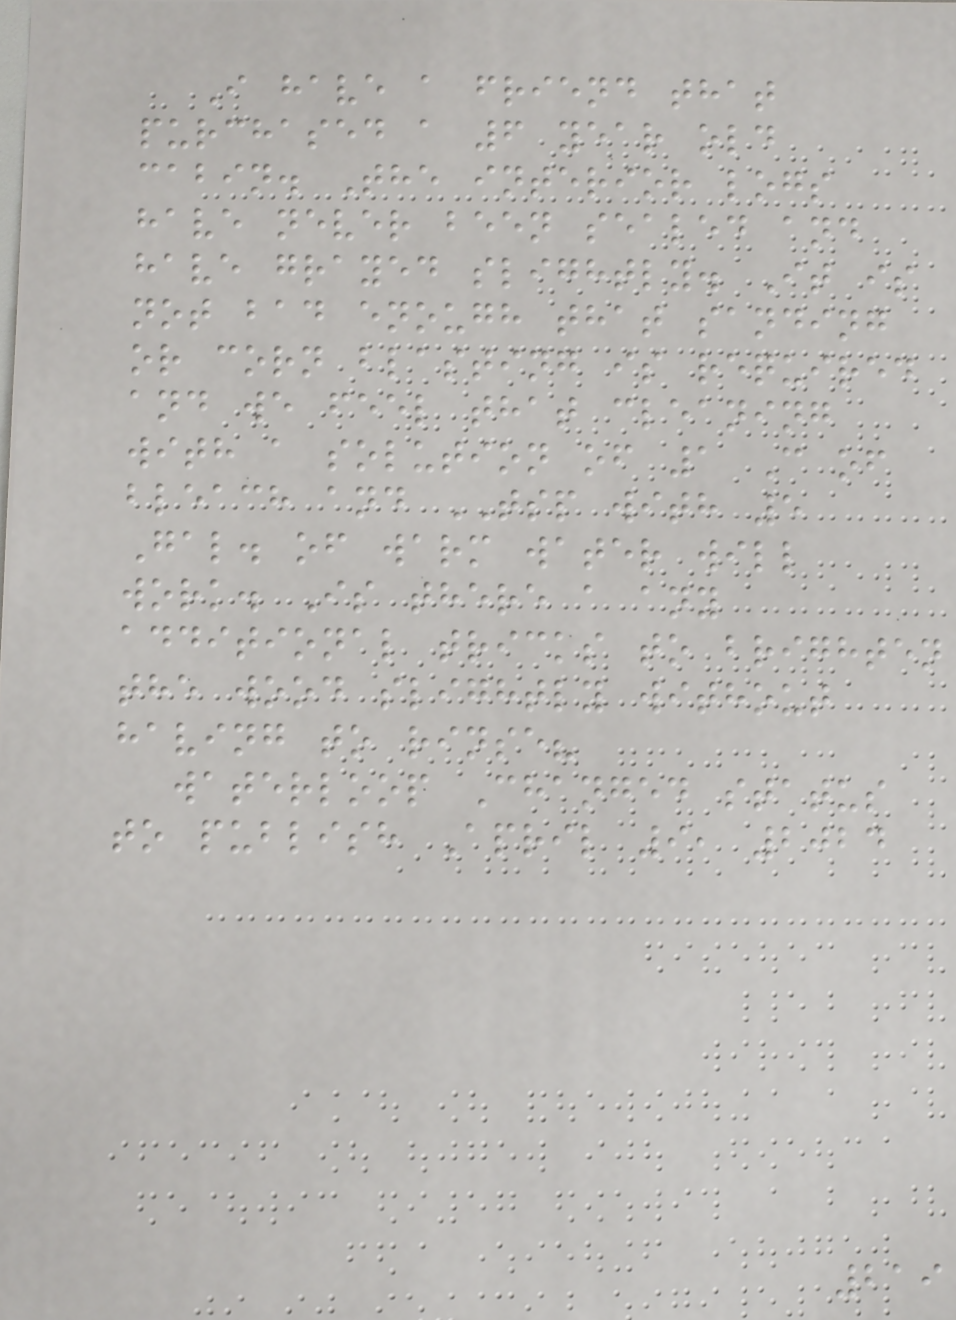I have a friend that
purchased a 6 year old
cabin. The interior logs
have never been sealed and
have grayed slightly. It is
not bad enough that sanding
or corn blasting is required
and we feel that cleaning
with a solution of 1 C of
bleach and TSP with 5
Gal. of warm water will
work. Is there a any
additional tricks to brighten
the wood slightly without
having to rinse?
waterloop Changed status
to publish April 9, 2024
219
